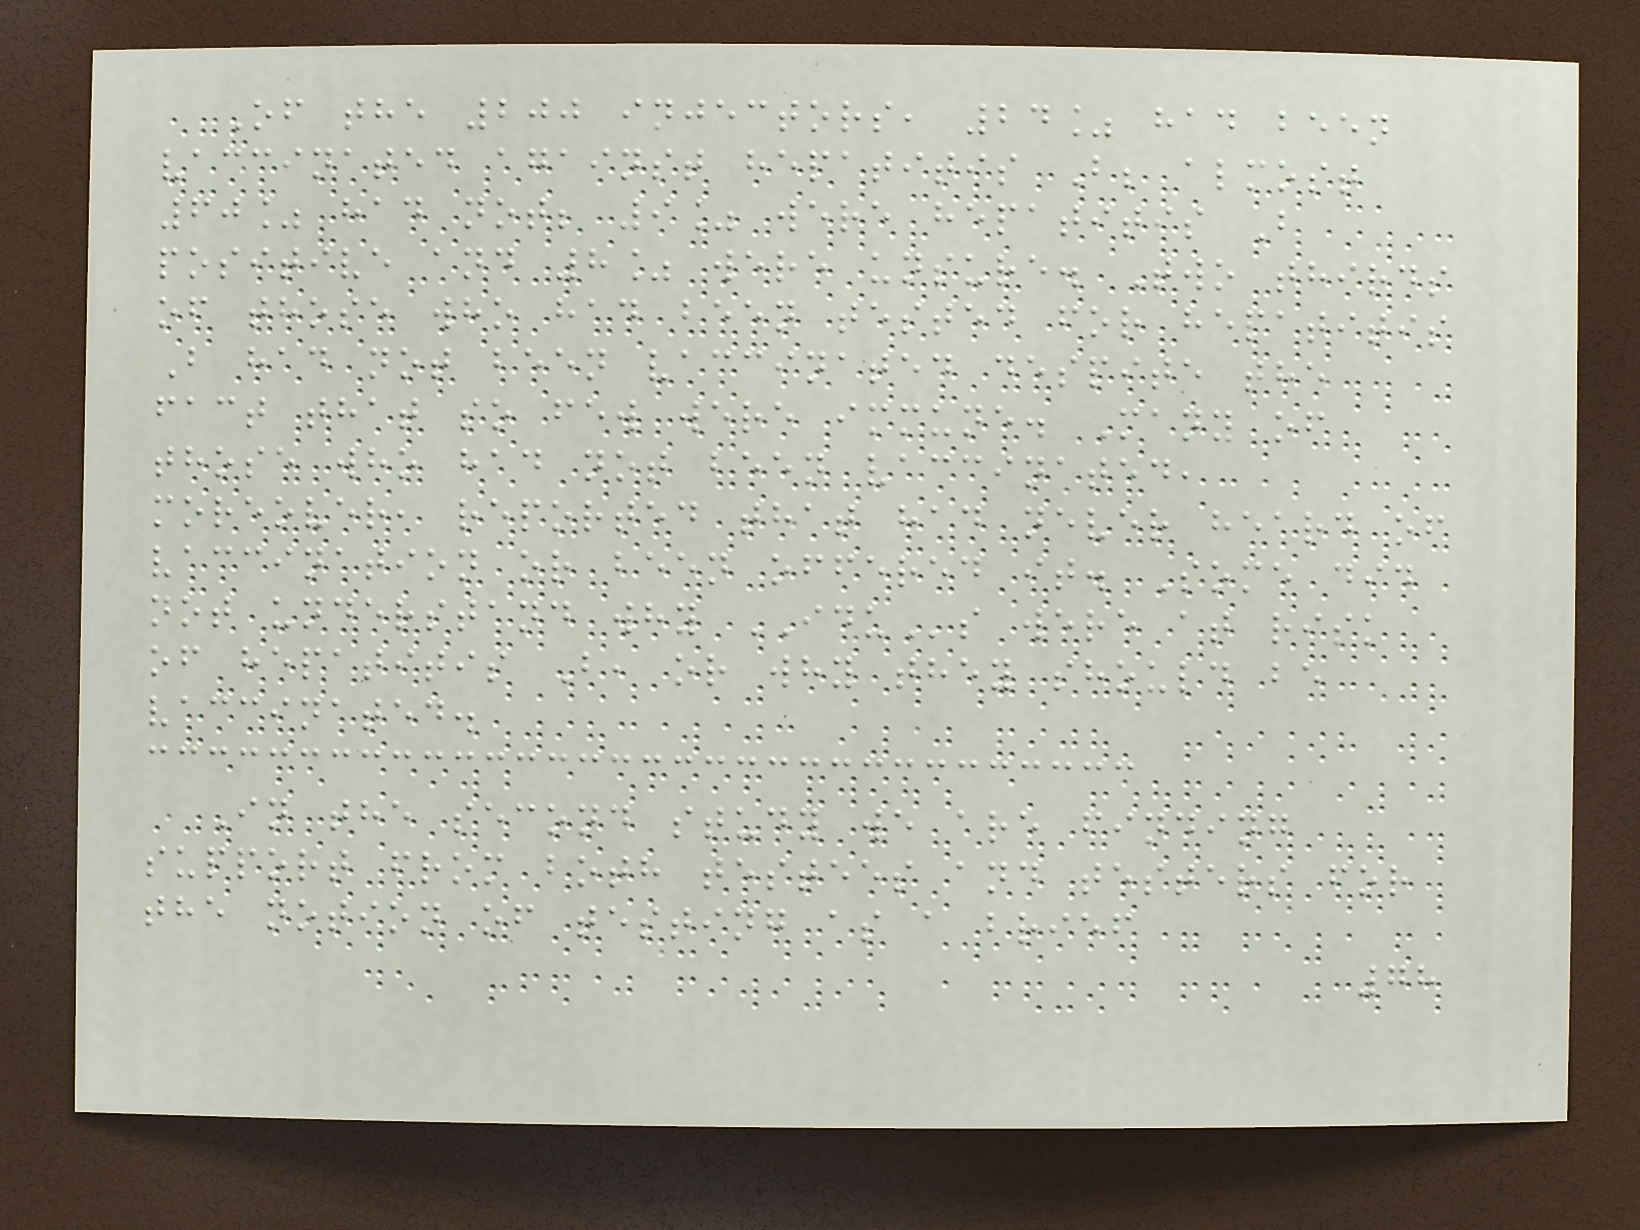Of the 200 injectors, 24% had been
vaccinated against hepatitis B; almost
60% had not; 9% were hepatitis B
positive and 8% were unsure. Two thirds
of those who had been tested for hepatitis
B had not been vaccinated despite the
fact that so few were immune. Many of
those who had not been vaccinated,
moreover, reported that had never heard of
vaccination or been offered it. Some did
not understand why IDUs were at risk
of hepatitis B, or why they should be
vaccinated.
In the second study we are finding
support from both testees and testers for
the notion of testing as a brief
78
